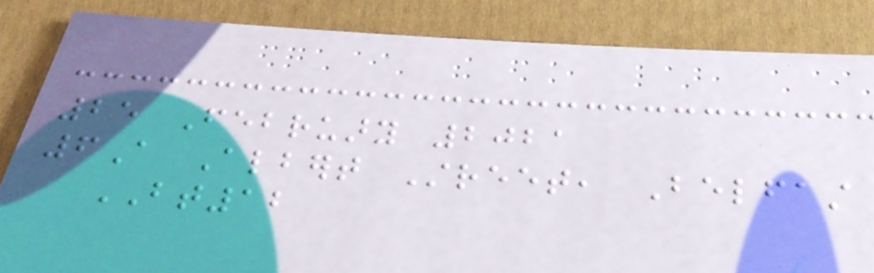25 February 2021
6A Albert Street, Belfast
BT12
